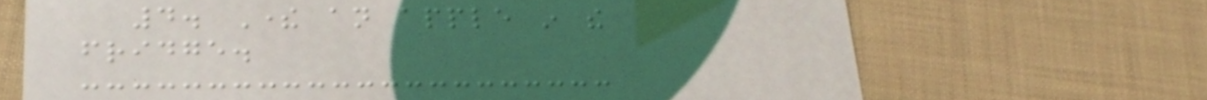4. There an apple in the
fridge.
